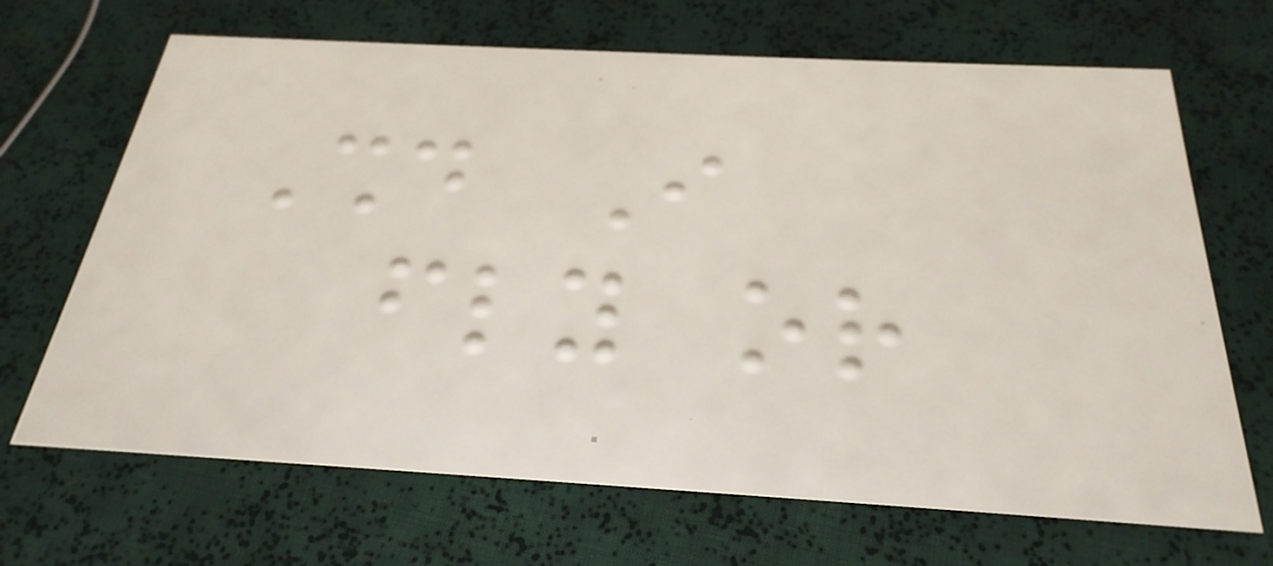Should I
fly or
